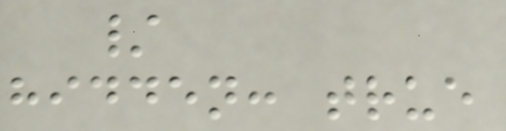/
hidden: true
